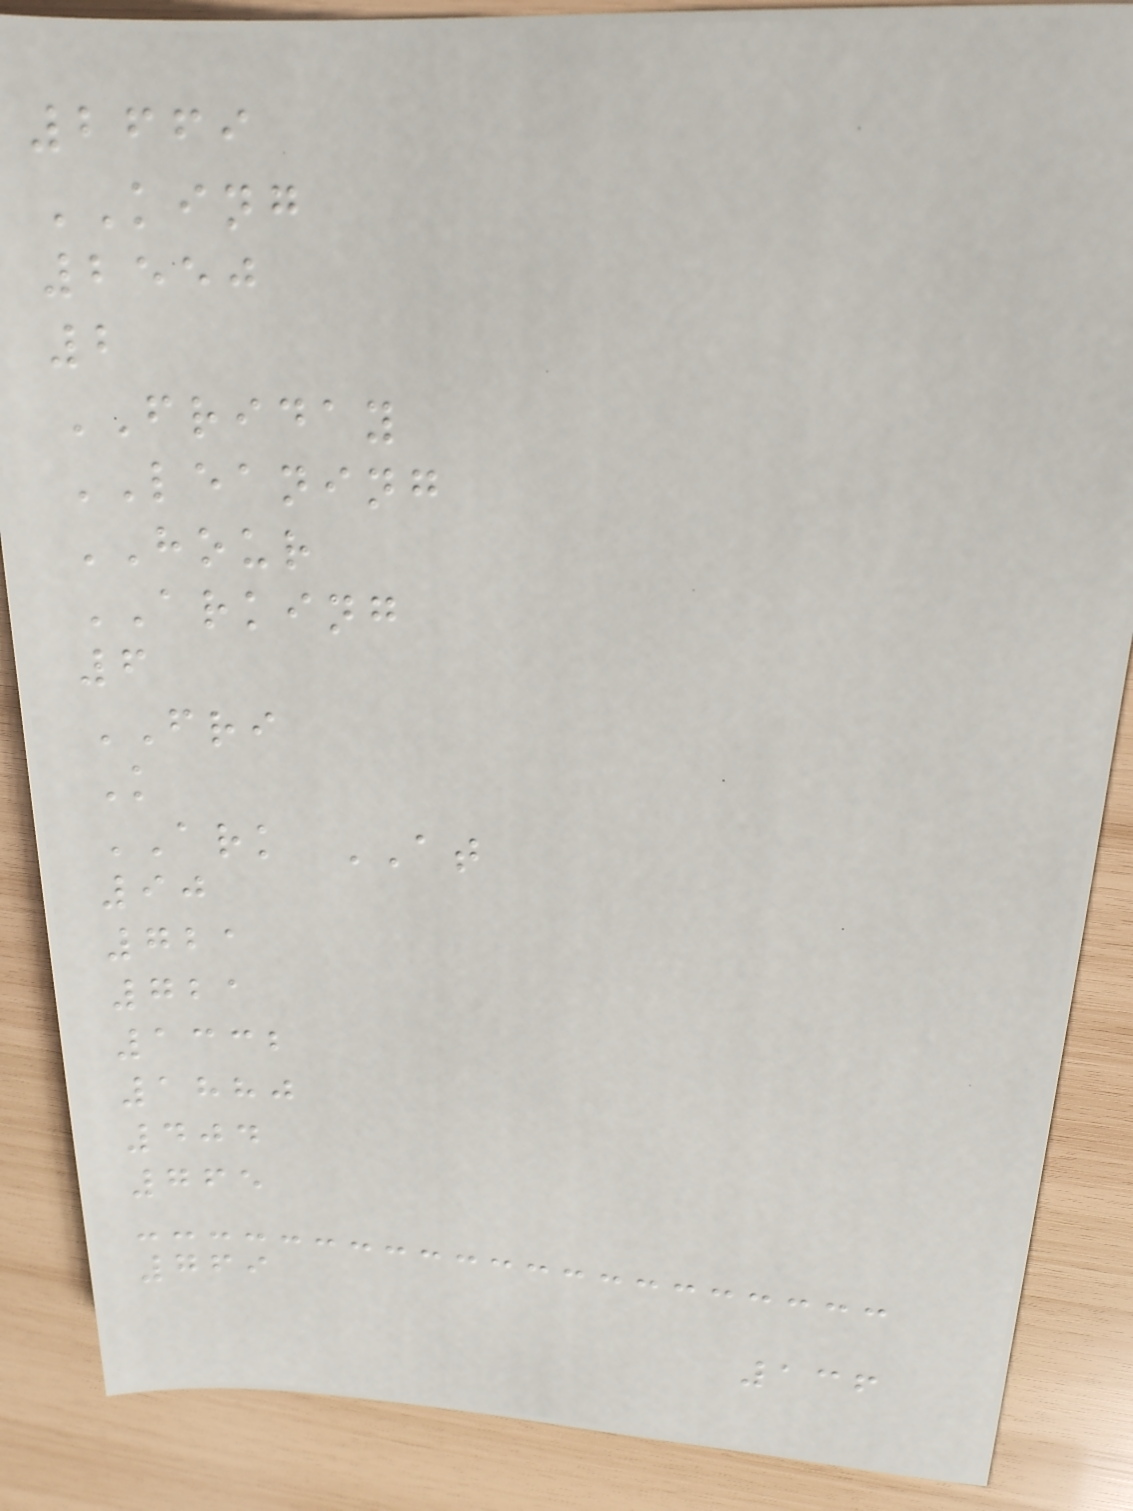2669
KING
2550
2
FRIDAY
LEANING
HOUR
ARKING
6
FRI
K
ARK AT
90
721
721
1332
1880
404
765
769
136
